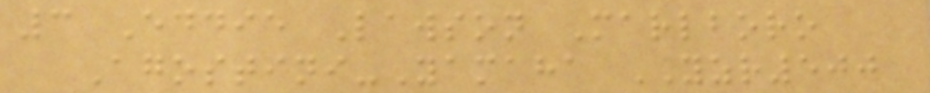3 Eddie Lawson Marlboro
Agostini-Yamaha YZR500
